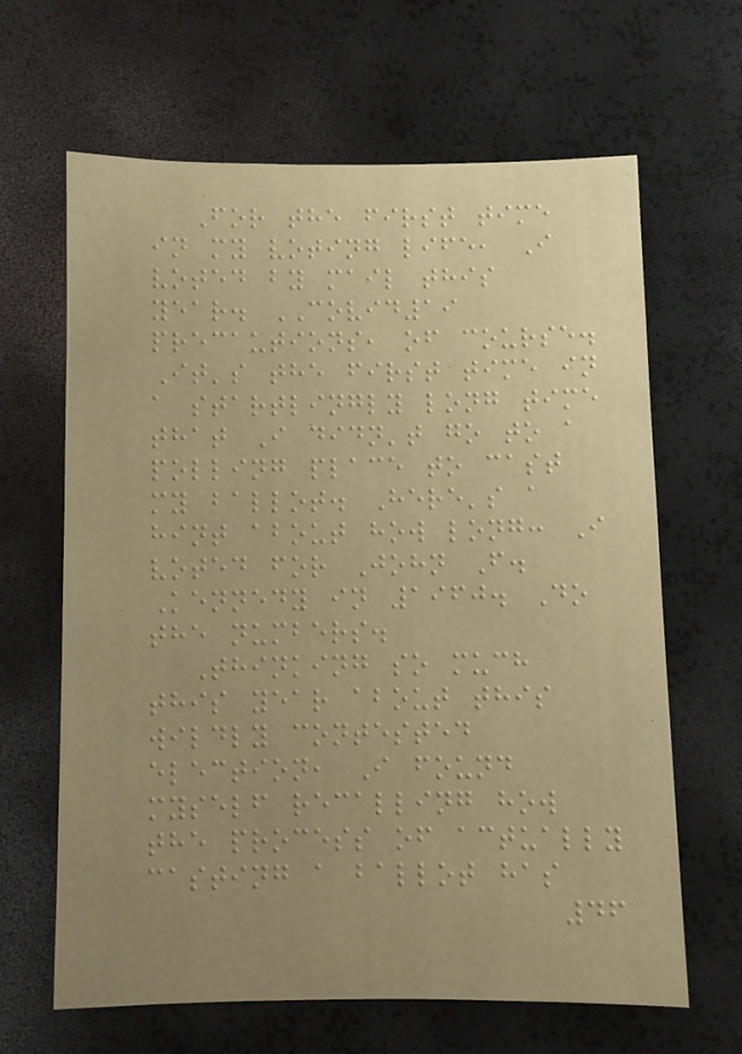For the first time
in my voting life, I
voted by mail this
year. COVID19
precautions, of course.
It's the first time in
a startlingly long time
that I didn't go to a
polling place to cast
my ballot. Here's a
hint about how long: I
voted for John F.
Kennedy in 1960. Do
the numbers.
Thinking so much
this year about this
wildly contested
election, I found
myself recalling how
the process of actually
casting a ballot has
46
